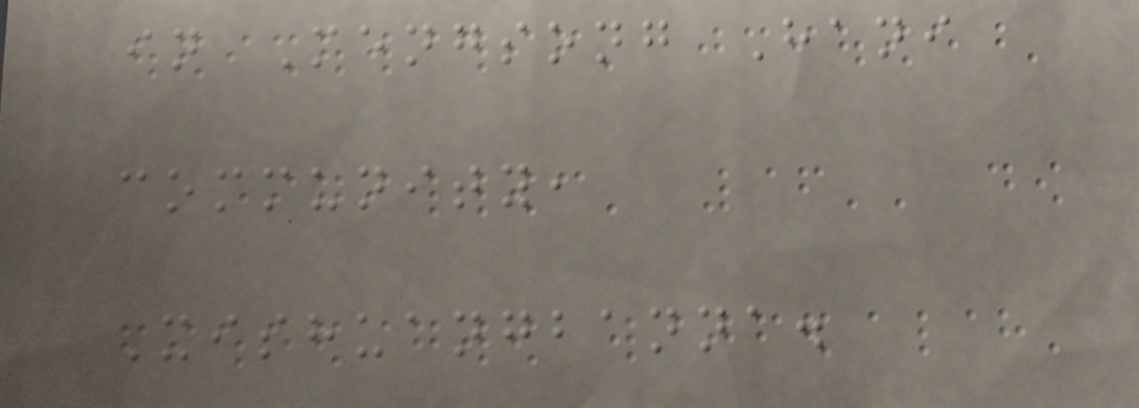in Mengsong Hani
community,
Xishuangbanna.
